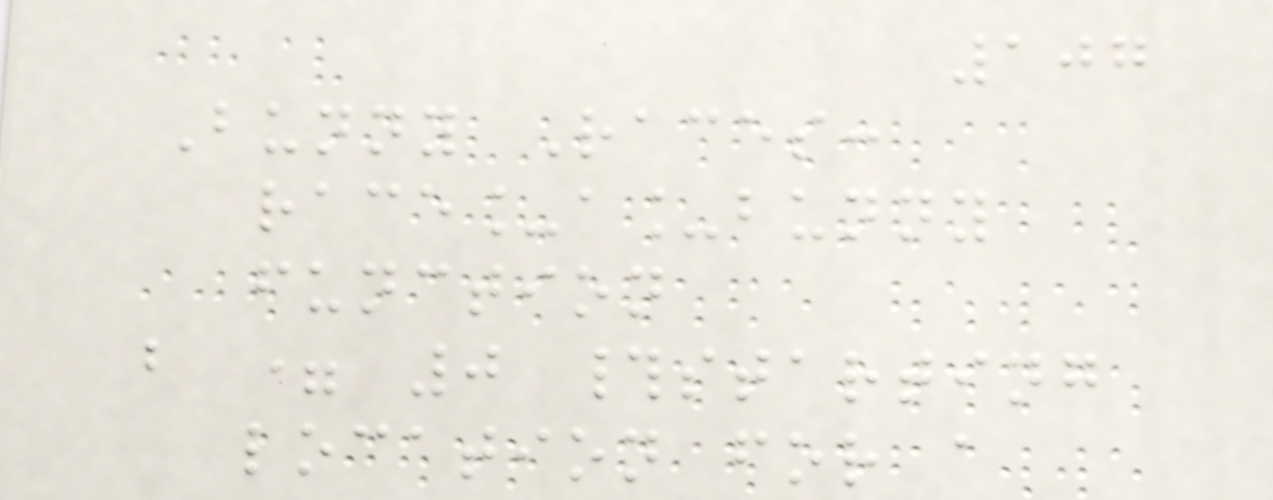107
Bunny Races:
race_a_bunny
function
b = 0 #starting
location for a
